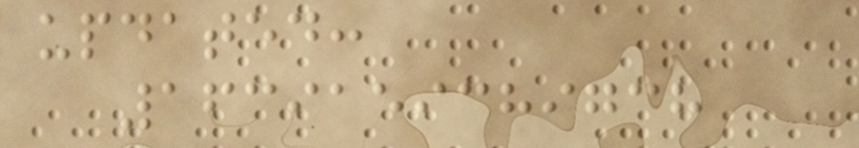updated:
1639159389738
